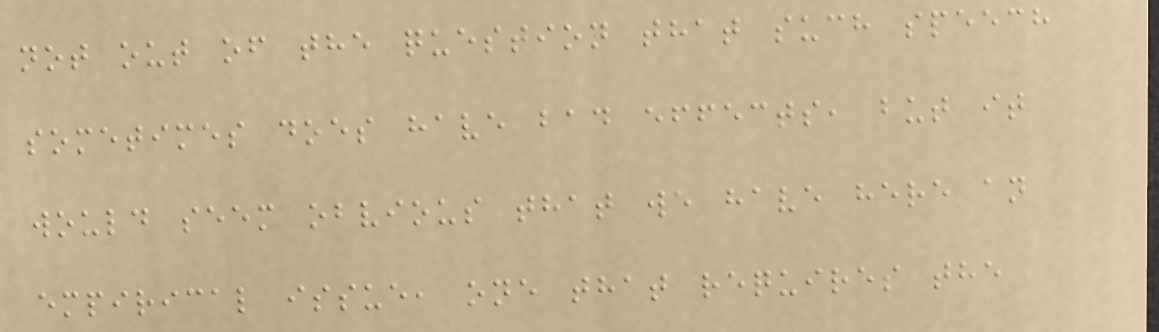not out of the question that such speech
sometimes does have bad effects, but it
would seem obvious that we have here an
empirical issue, one that requires the
